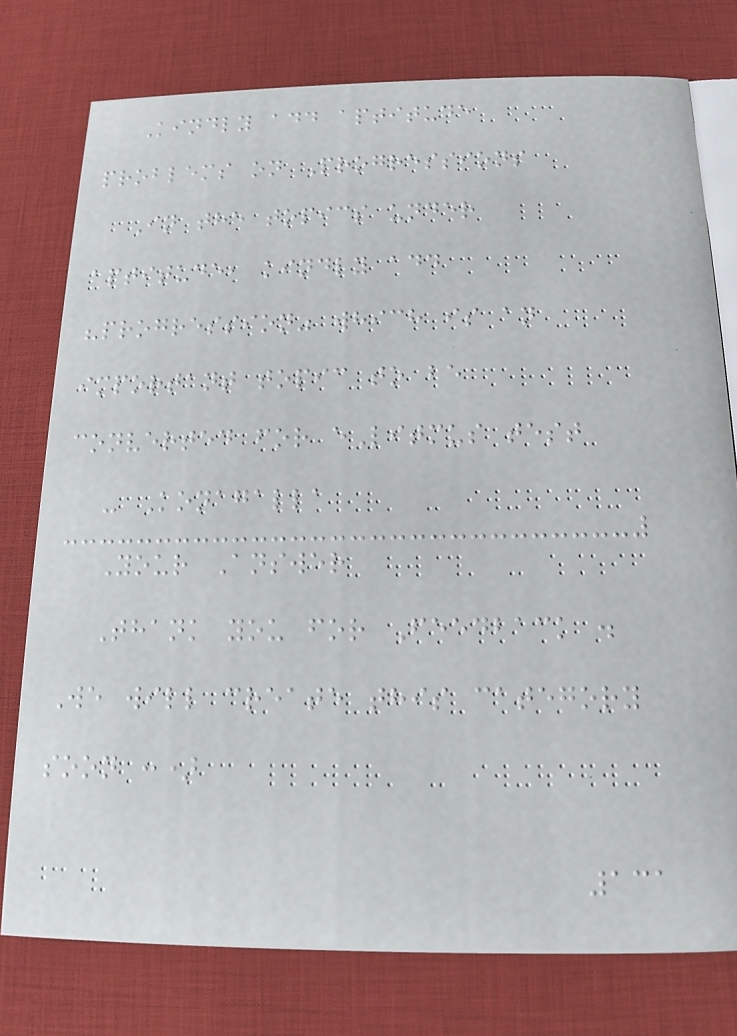Kindly add aptitude
problems on Progressions
In the topics under
aptitude, kindly add
"progression" which is an
important topic to be
converted for eLitmus test
- Konagalla
Your Answer
Thank you for Feedback .
We will create this category
soon :)
131
